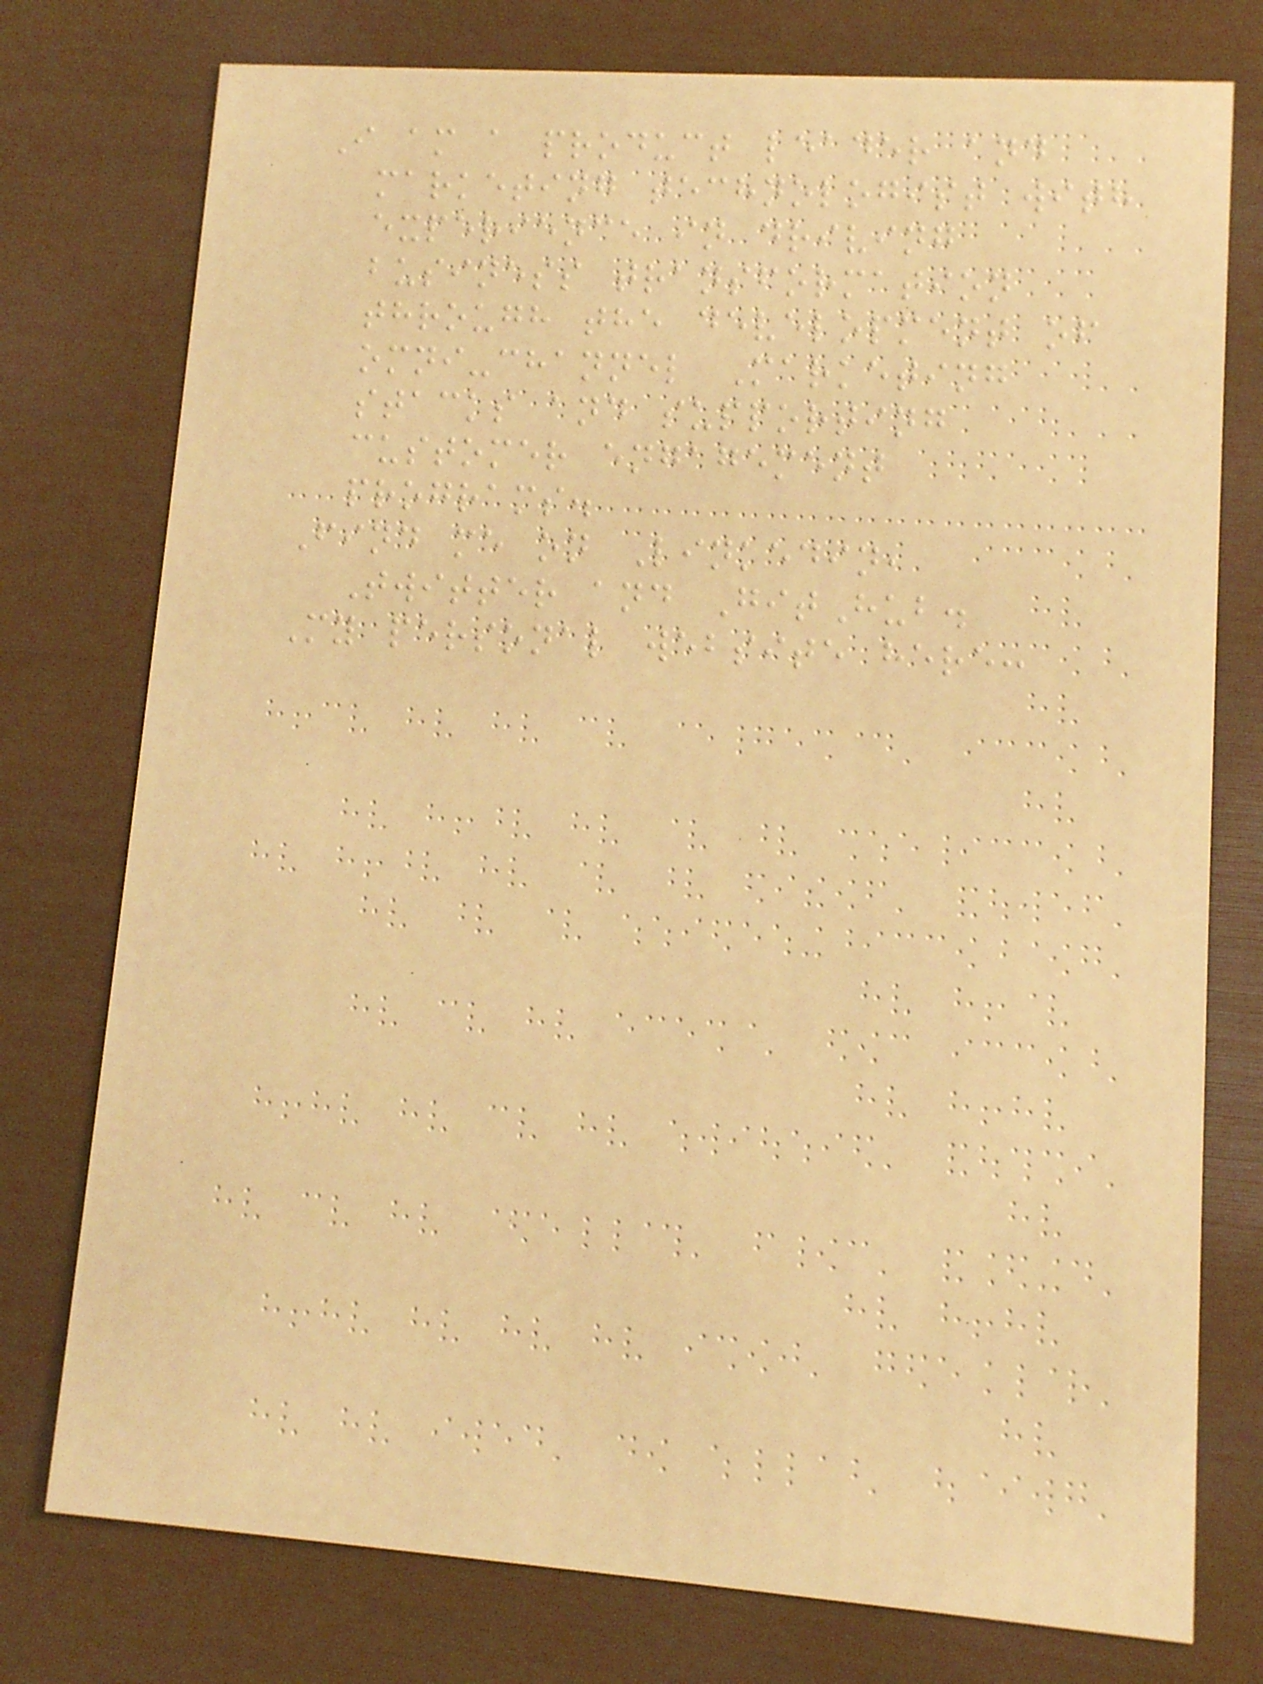I am a product leader and
marketing technologist with
experience in driving
business transformation
through the development of
omni-channel Marketing
stacks and supporting
customer engagement
programs.
Find me on Linkedin,
Twitter and GitHub.
My personal website here:
